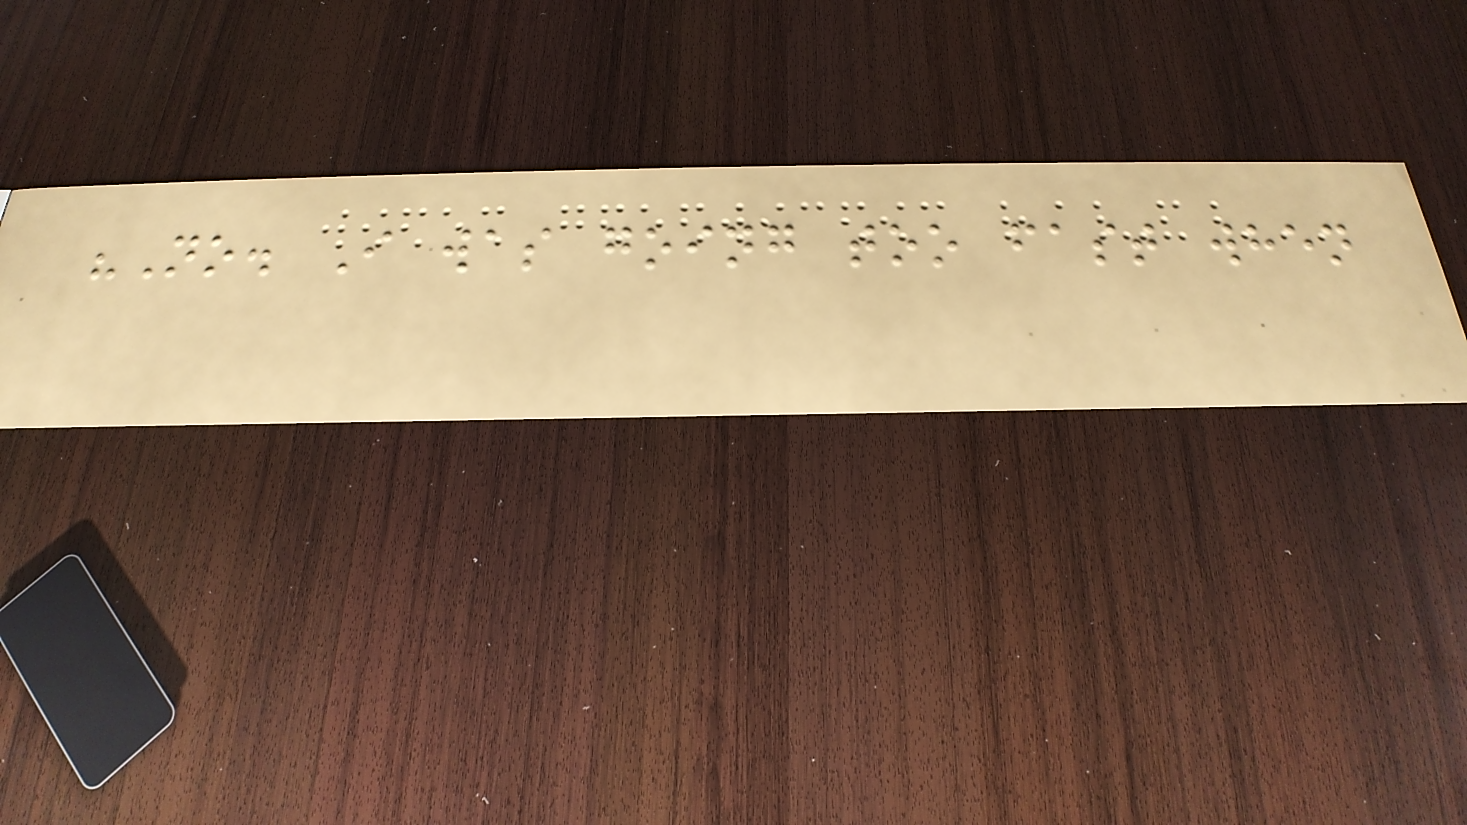"No. I was going too fast when
